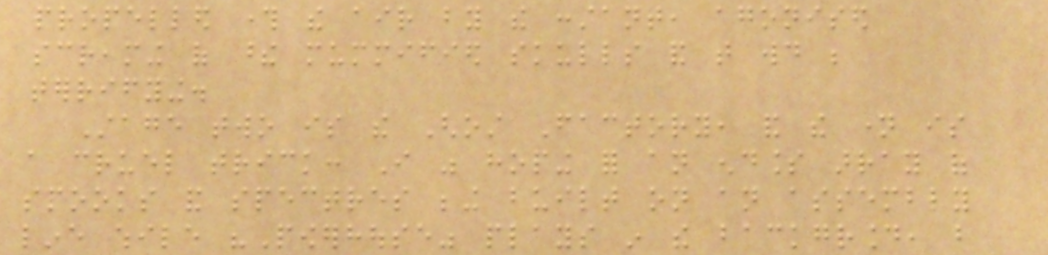propelled through the air by the constant, agonised
screaming of these mummified skulls and that would be
terrifying.
Stage two is the Ghost Factory, and the name is
a cruel trick: I was hoping for an endless array of
spooks and spectres being built on an assembly
line while "Powerhouse" plays in the background, but
